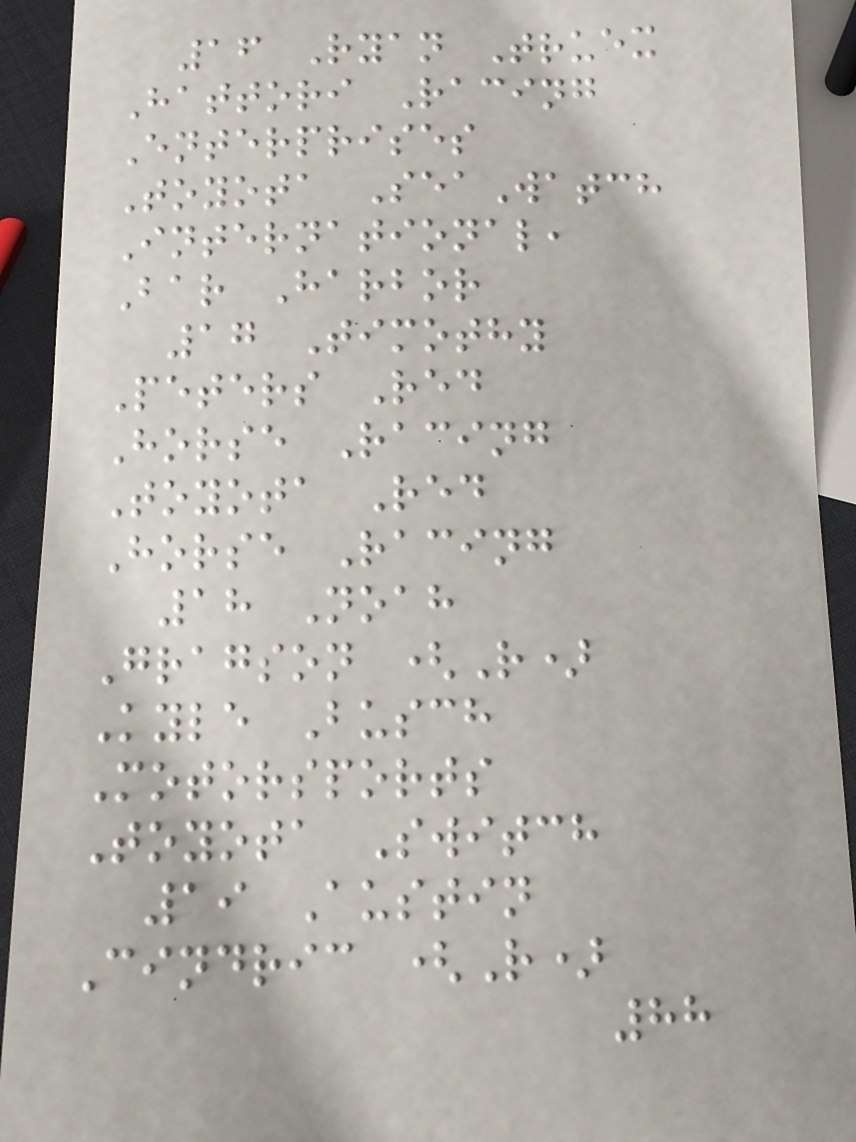16 Ryan Truex
Hattori Racing
Enterprises
Toyota SeaWatch
International,
Bar Harbor
17 Timothy
Peters Red
Horse Racing
Toyota Red
Horse Racing
18 Noah
Gragson (R)
Kyle Busch
Motorsports
Toyota Switch
19 Austin
Cindric (R)
88
